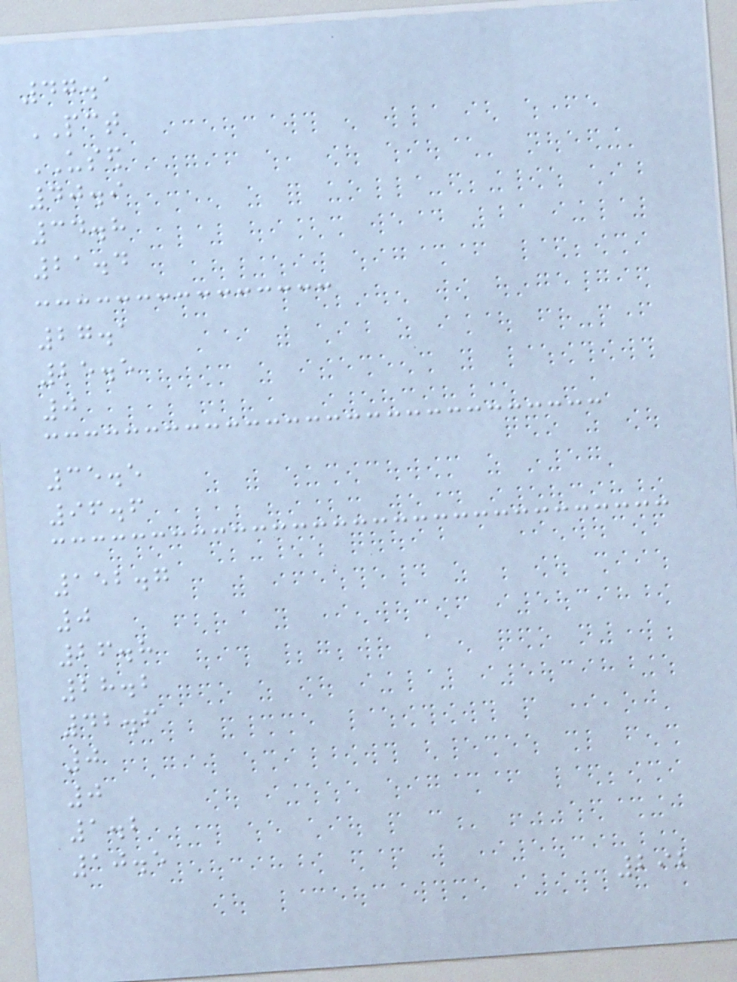47.1
PCT
USED
40.9
34.8
21.4
27.1
25.5
0
35.5
96.6
152.7
0
26.8
28.2
42.6
0
0
1.2
10.5
292
